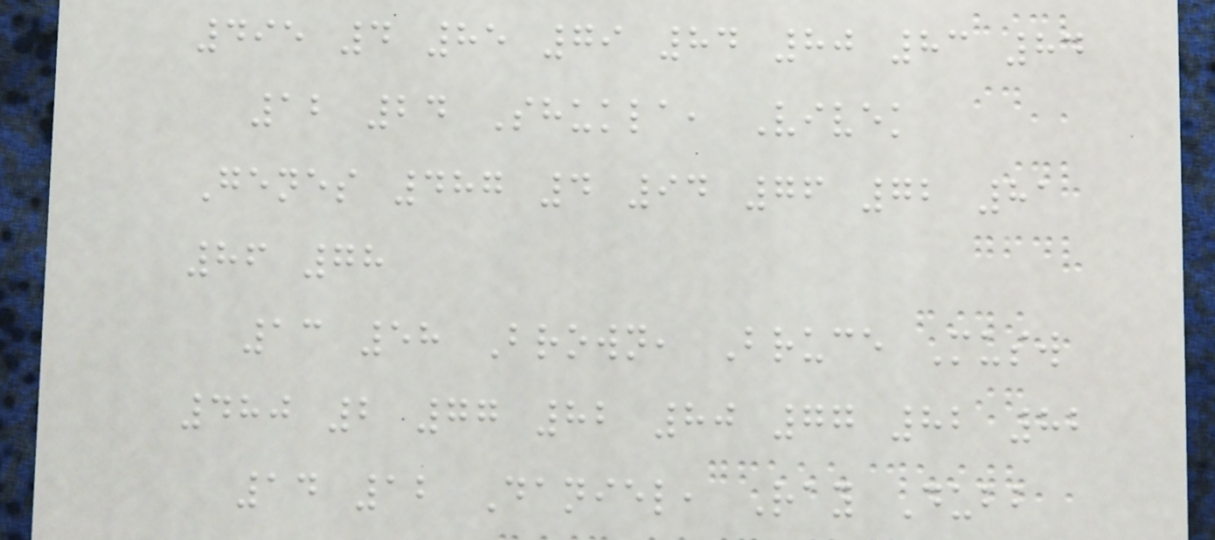495 4 85 79 84 80 83 84
12 24 Shukla, Vivek
Genes 487 4 94 76 72 81
86 78
13 58 Brown, Bruce Musw
480 2 77 82 80 77 82 82
14 12 Daniel, Ray Dubb
